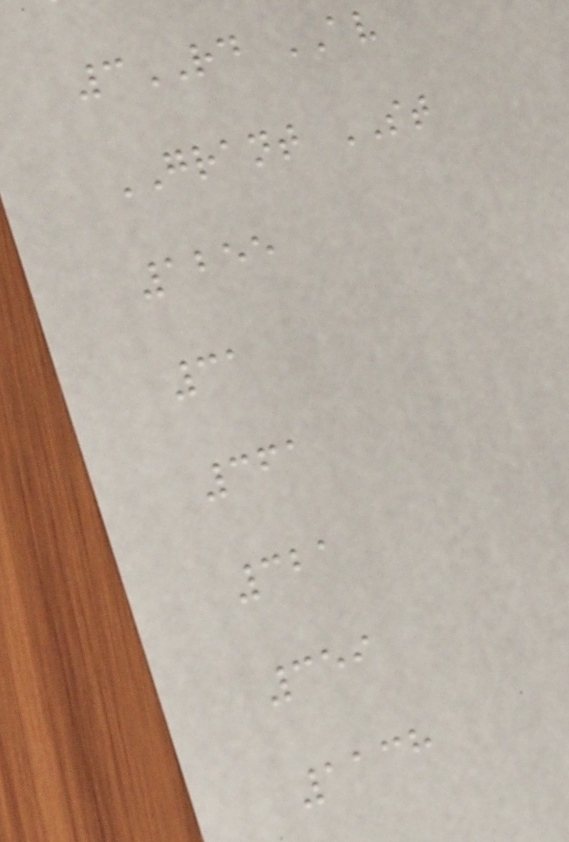3RD AV
GRANT ST
1255
31
361
321
359
1138
